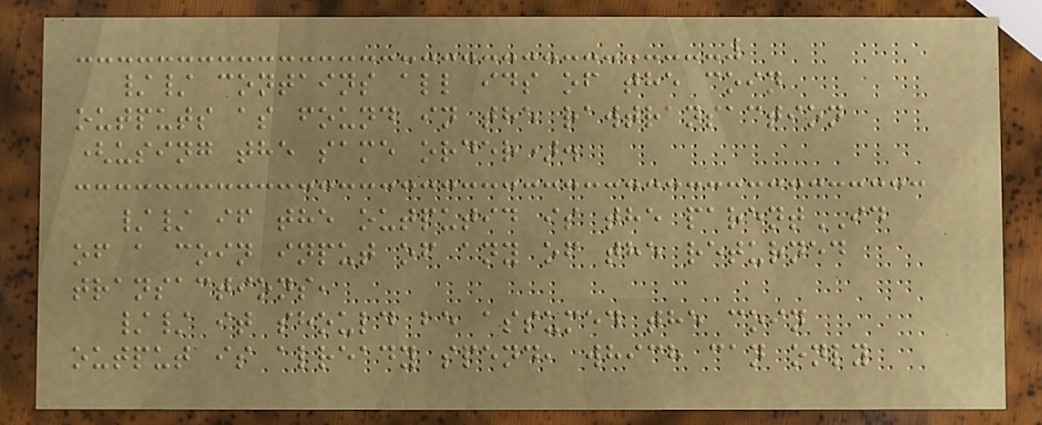// contains all ids of the coin
outputs as found in the rawtransaction
(using the same order).
// if the outputid is the parentID
of a coin input of any of the returned
transactions,
// it should be assumed the coin
output is already spend, which can only
